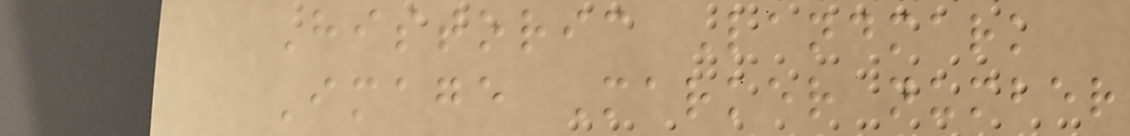Historic Landmark
Image Marker number
